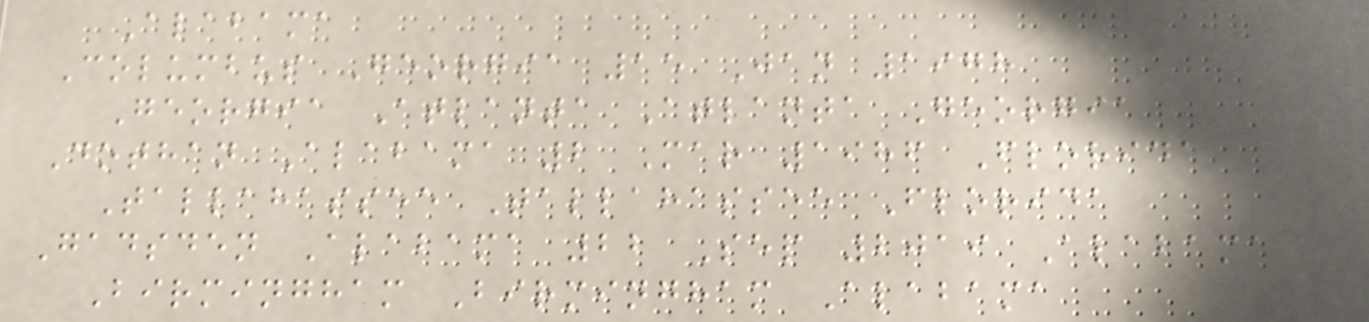Alabama
Columbus Georgia 15 Jan 1978
Georgia Atlanta Atlanta Georgia
Dothan Alabama 2 Mar 1986 Florida
Tallahassee Tallahassee Florida
Gadsden Alabama 22 Sep 2019 Alabama
Birmingham Birmingham Alabama
